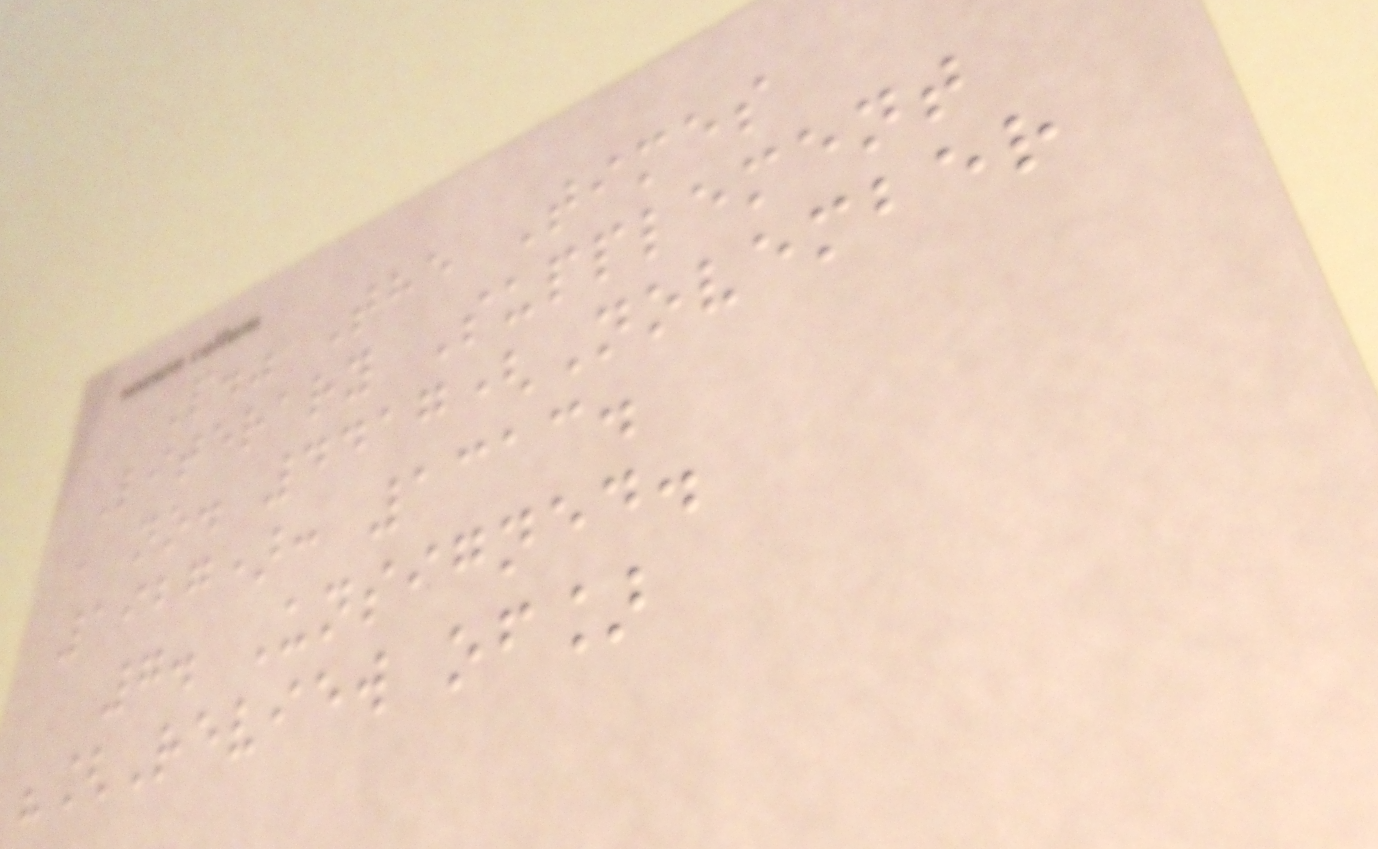P." The Times
Literary Supplement
, no. 4417(November
1927): 1313.
7. Unsigned.
"[Review of]
